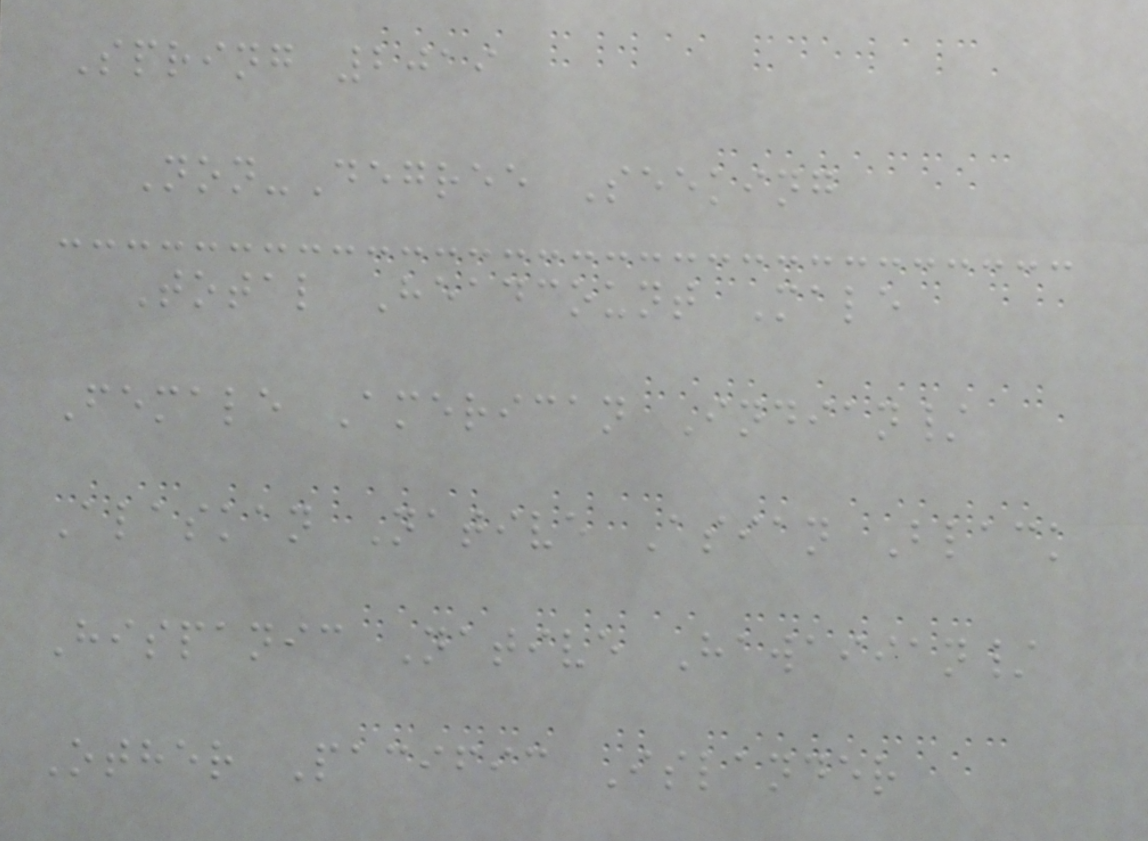Spring 2019
Non-Degree Seeking
Total Headcount Male
Female American Indian/
Alaskan Native Asian Black
Hispanic Native Hawaiian/
Other Pacific Islander
